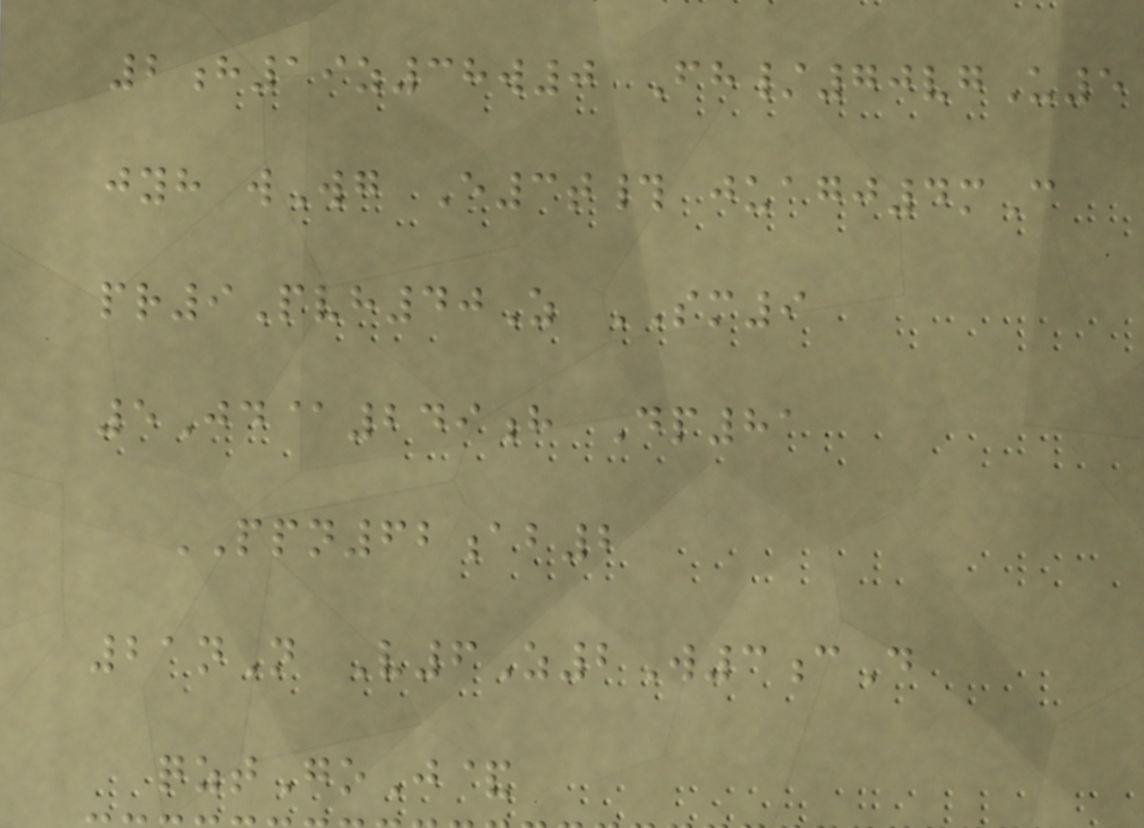2h19z38w0 Fh/70vgU5
jyh wWg E3t# juagj4mC
pr9Pvh40Z SM9
5Jd@249h Dp81
PPN62ab2
21nN V6Z2W3cD
qztGoJ&
